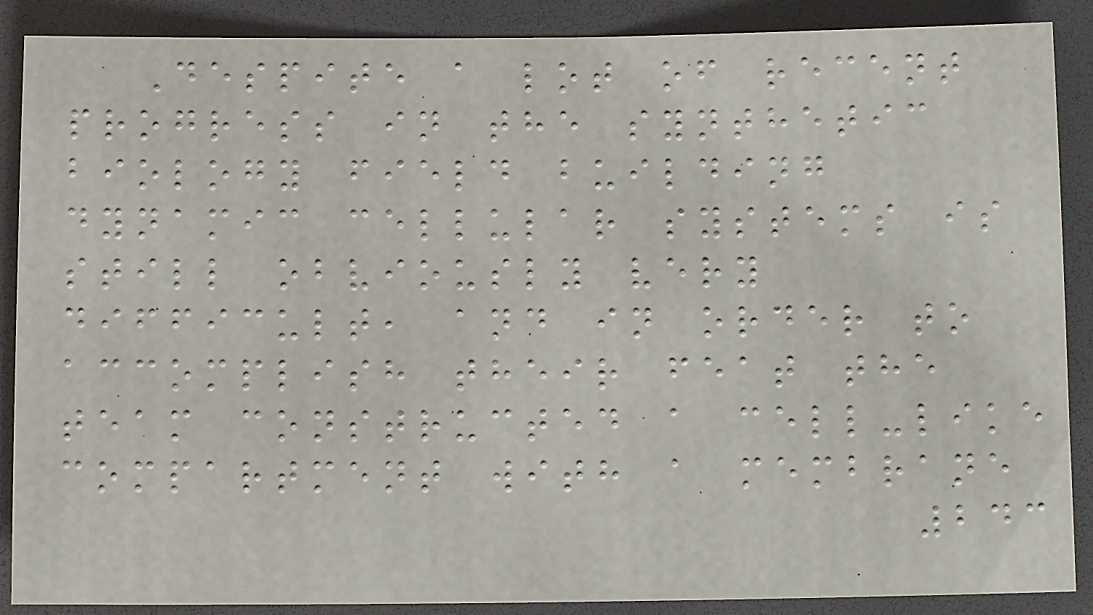Despite a lot of recent
progress in the synthetic
biology field building
dynamic cellular systems is
still obviously very
difficult, and in order to
accomplish their feat the
team constructed a cell-like
compartment with a membrane
243
